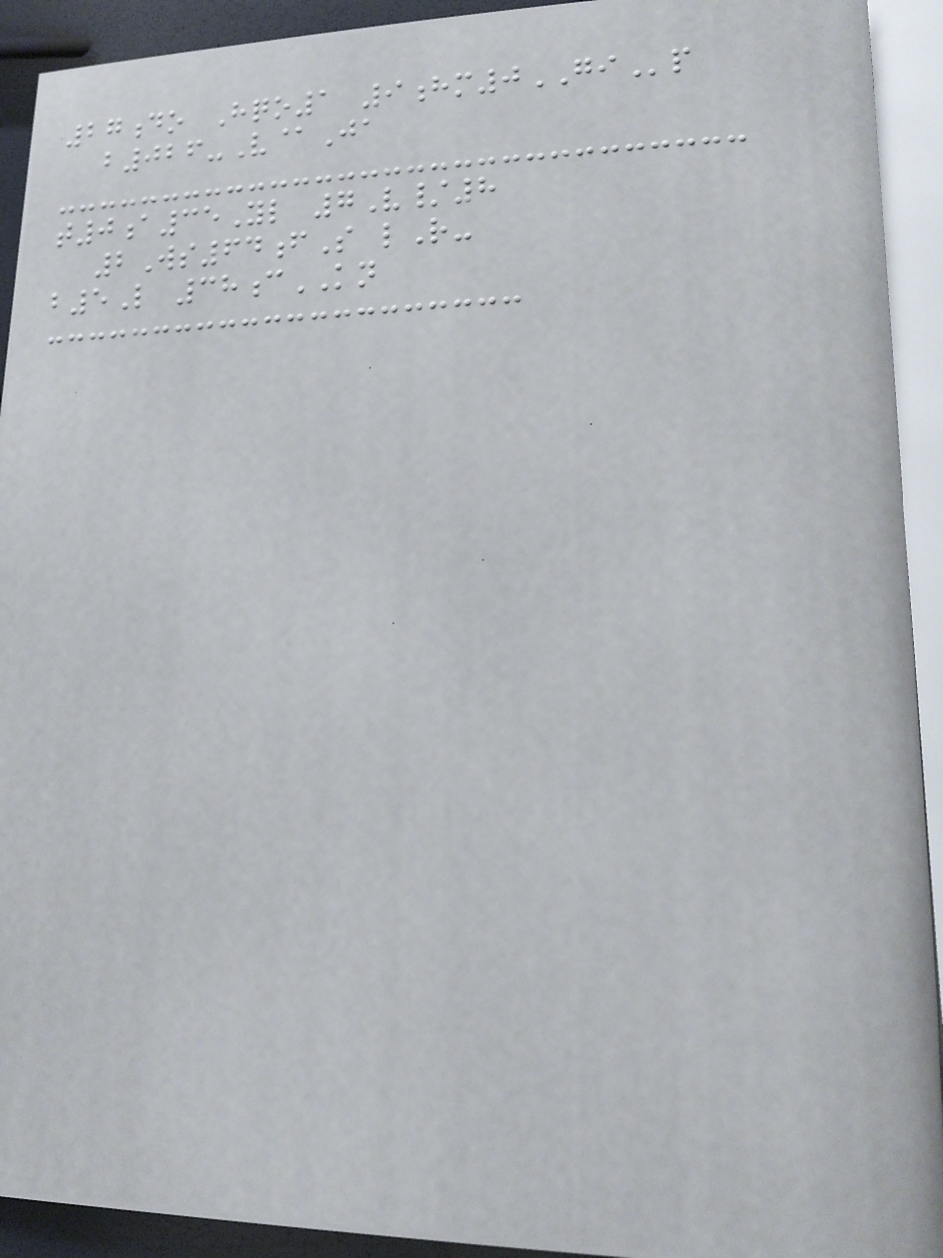27do Hqo1 9hm0GIp
b026-V@Ja
t0a35Yl 7V/8
2Ws64fS lR-
b5L 38cKN
